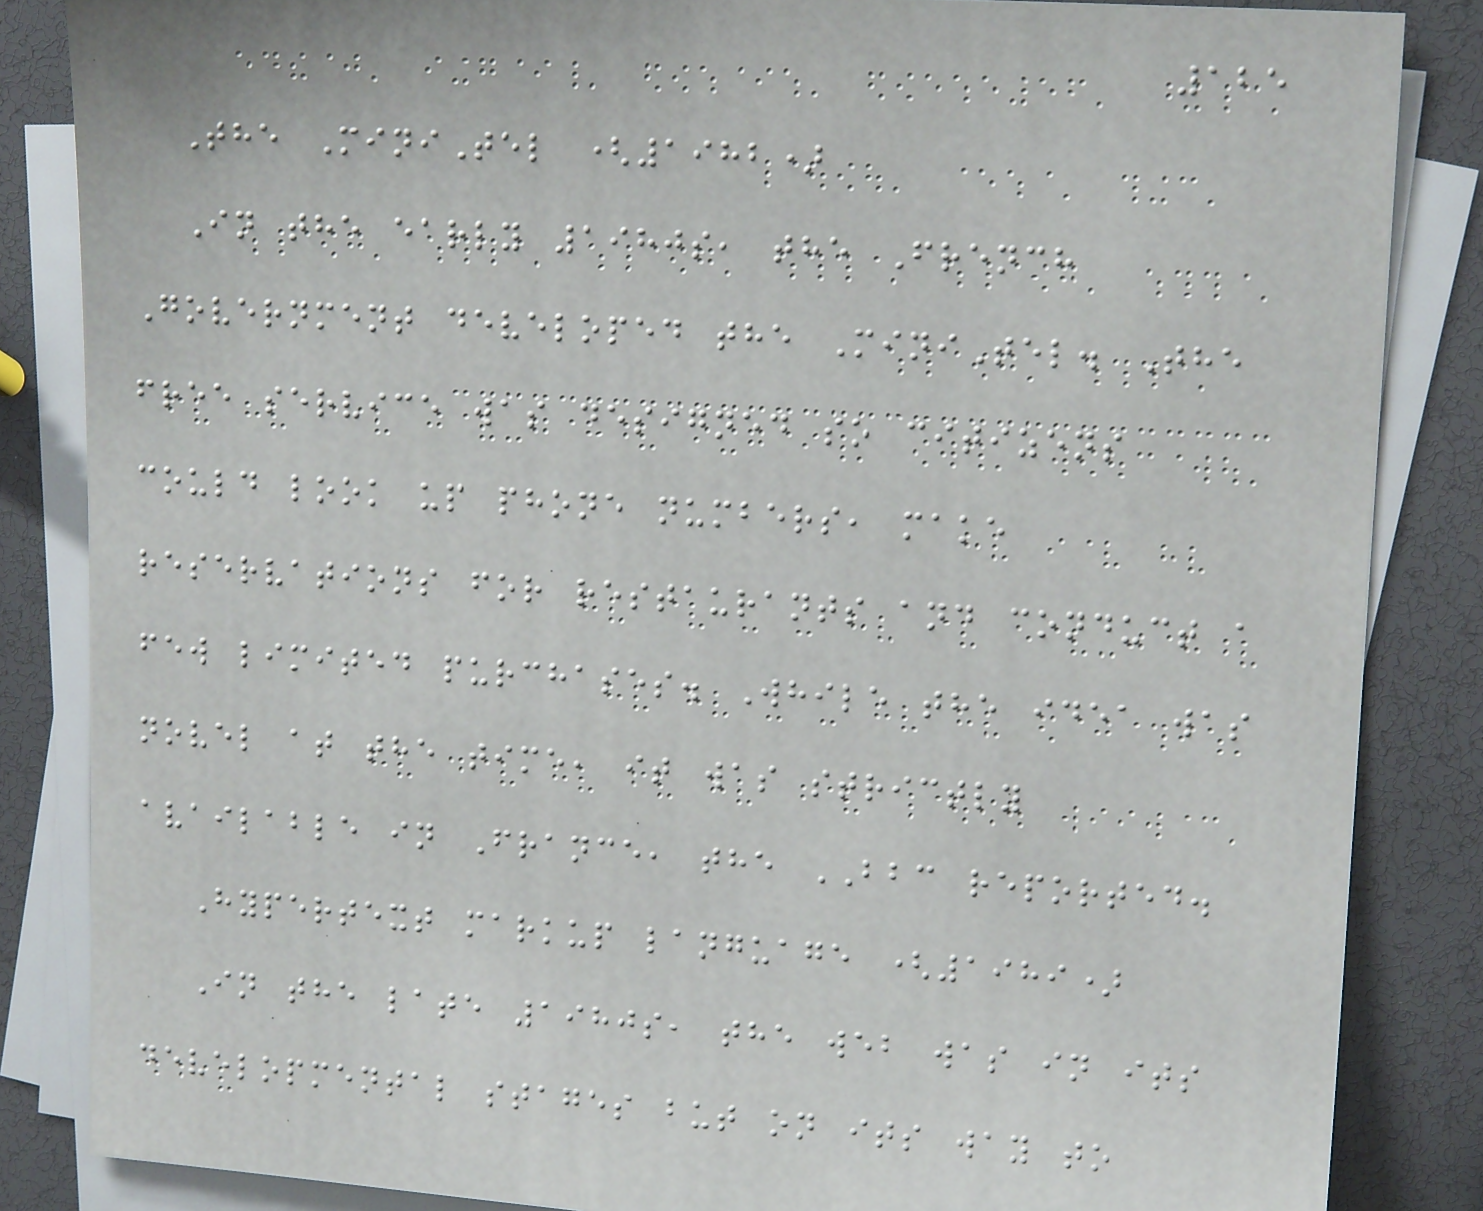125
The MiniTel (1982)
In the early 1980s, the French
Government developed the MiniTel. The
free service was designed so citizens
could look up phone numbers, make
reservations for restaurants and conduct a
few limited purchases. While the idea was
novel at the time, it was strictly
available in France, the BBC reported.
Hypertext markup language (1989)
In the late 1980s, the web was in its
developmental stages but on its way to
